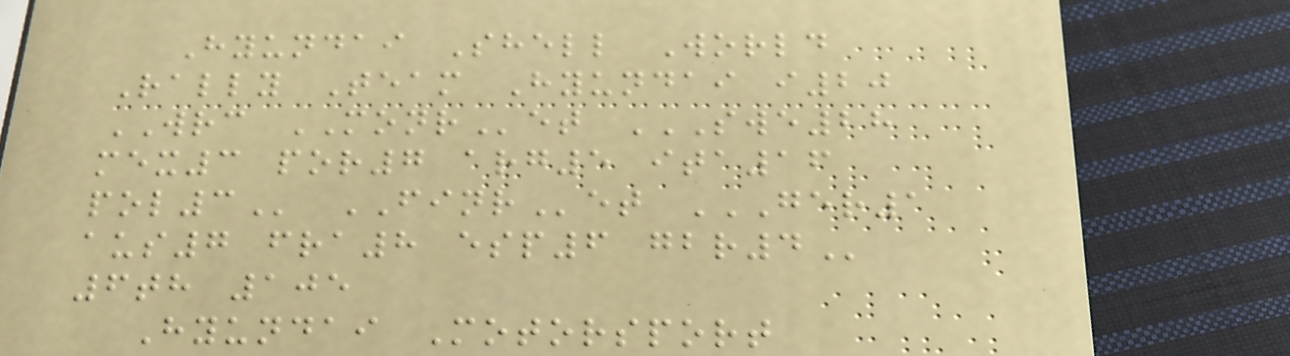Hyundai Shell World
Rally Team Hyundai i20
WRC MONRet SWE28
MEX3 POR7 ARG5 ITA16
POL3 FINRet GER1
AUS7 FRA8 ESP6 GBR4
6th 105
Hyundai Motorsport
